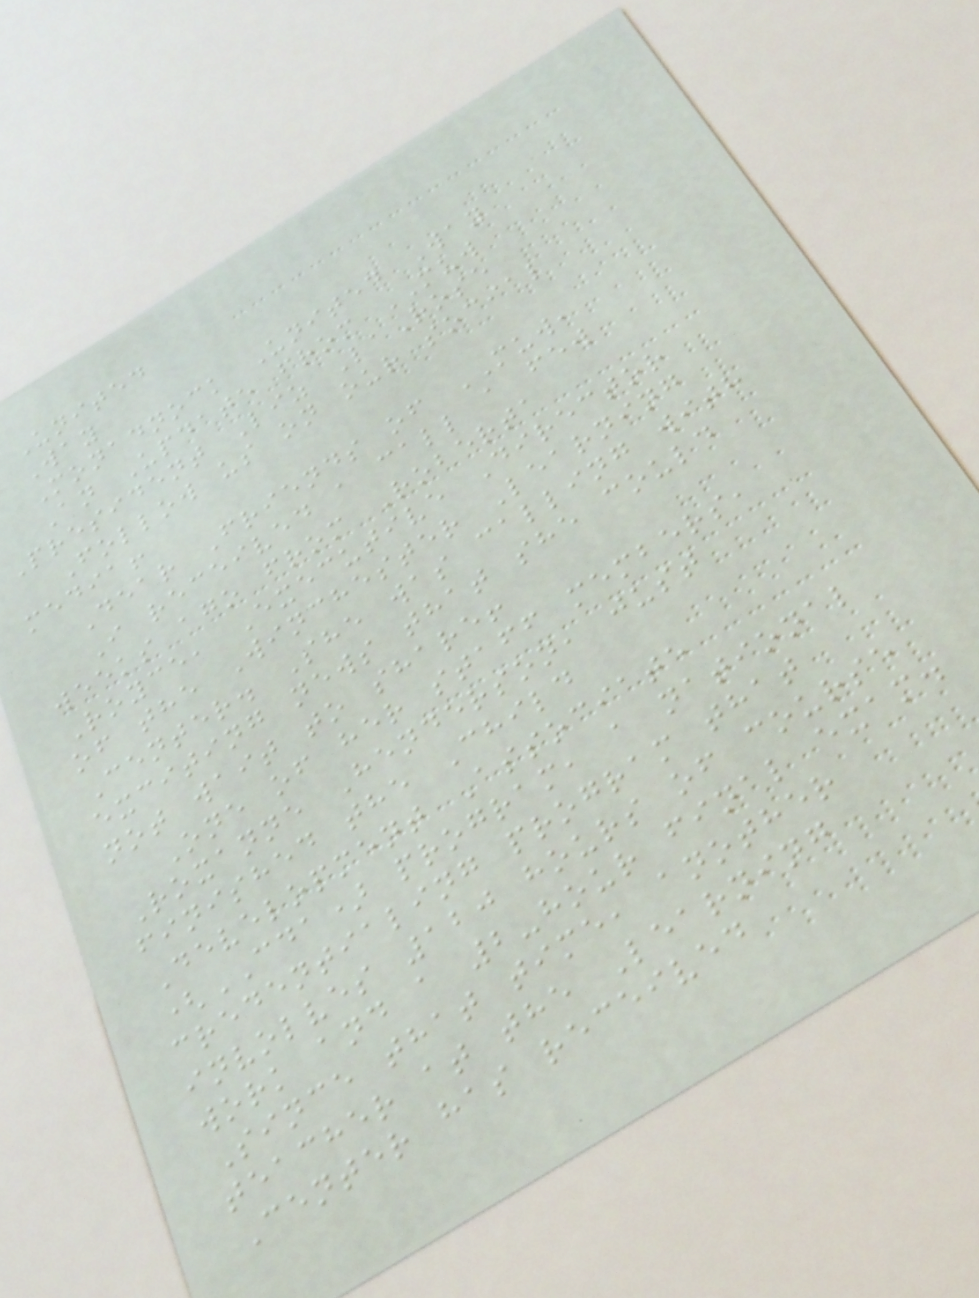United
Way
Monadnock United Way
An Update from MUW
President Liz LaRose
Follow us on our social
media!
Dear Friends of MUW,
I received a call a few
weeks ago from Roberta
Royce, Executive Director
of the Winchester Learning
Center. She was calling with
exciting news that she could
not wait to share!
One of her staff members,
Roxanne Henderson, just
finished the Child
Development Associate
(CDA) program, a national
credentialing program that
involves 120 hours of course
work and a 2-hour final exam.
Since that time, another
teacher at the Learning
Center has received
